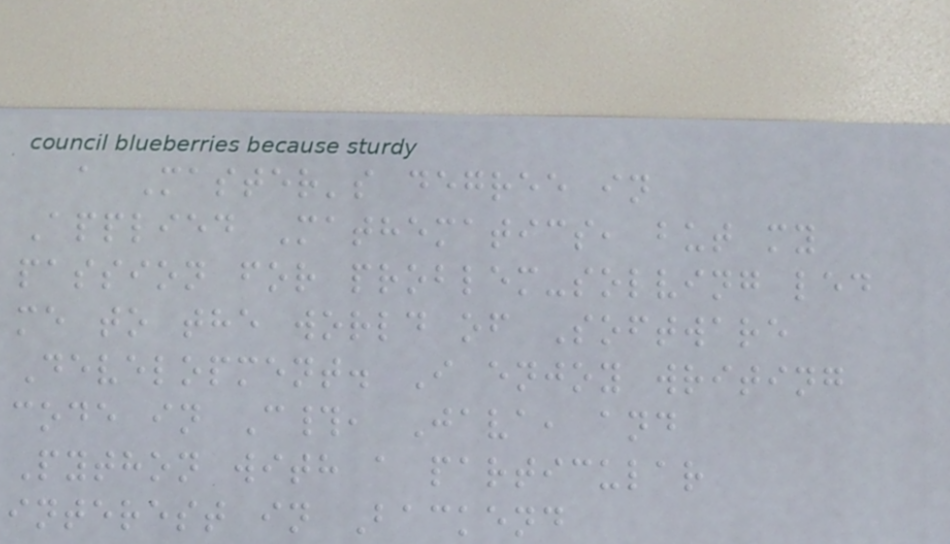a Master's degree in
Applied Mathematics, but my
passion for problem-solving led
me to the world of Software
Development. I enjoy writing
code in C#, Java, and
Python with a particular
interest in Backend
